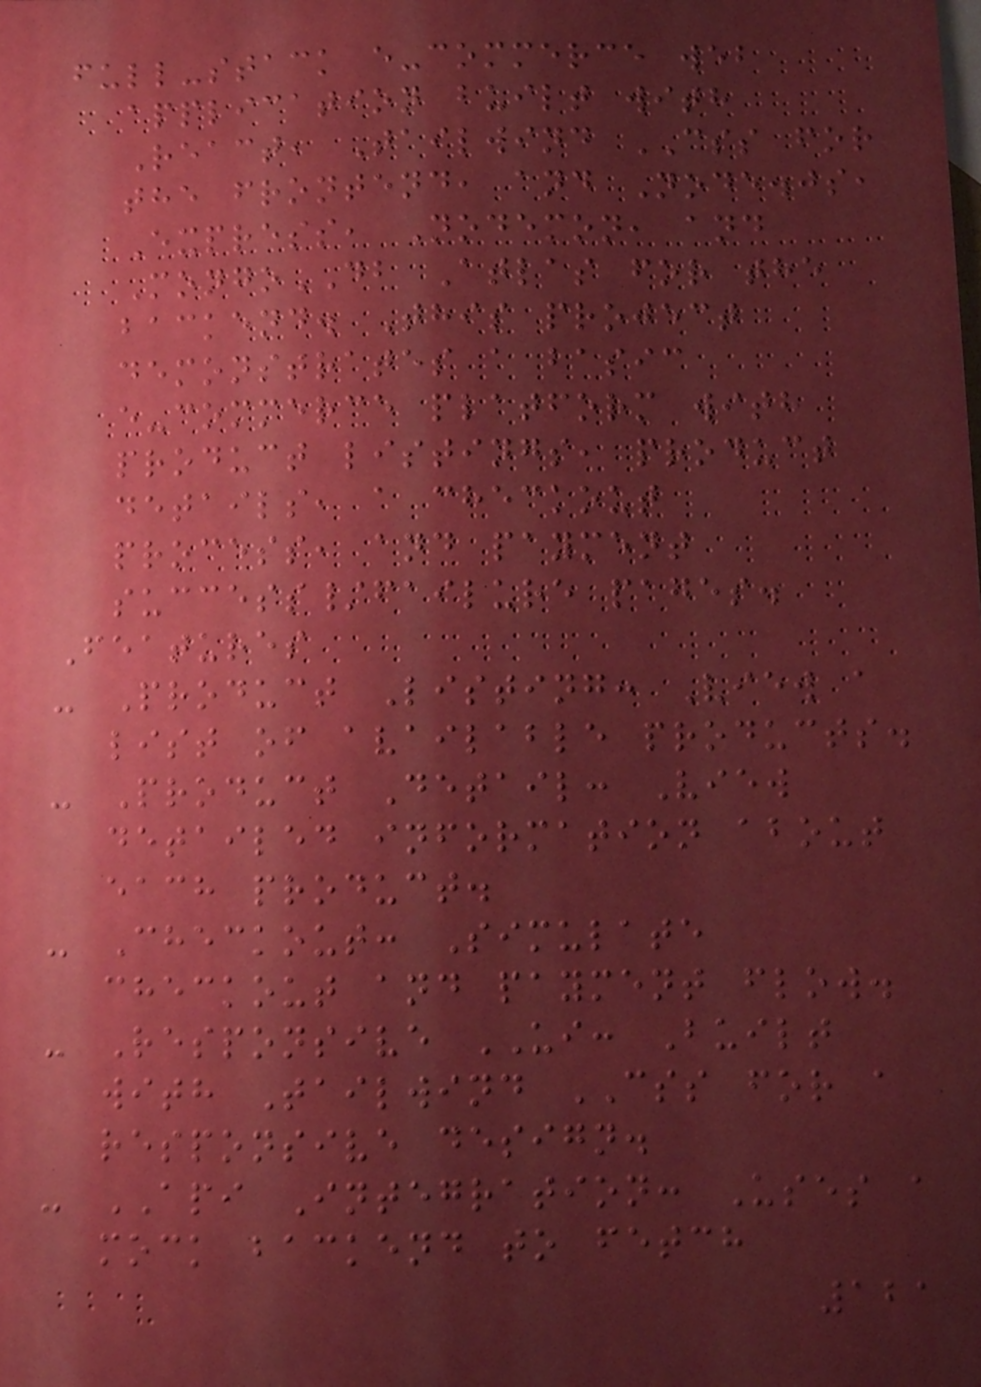full-stack e-commerce web
application built with
React, Tailwind CSS for
the frontend, and Node.js,
Express, Nodemon, and
MongoDB Atlas for the
backend. This project
demonstrates a basic
e-commerce platform with
product listings, product
details, a checkout
process, and payment
success/failure pages.
Features
- Product Listing: View a
list of available products.
- Product Detail: View
detailed information about
each product.
- Checkout: Simulate
checkout and payment flow.
- Responsive UI: Built
with Tailwind CSS for a
responsive design.
- API Integration: Uses a
mock backend to fetch
121
